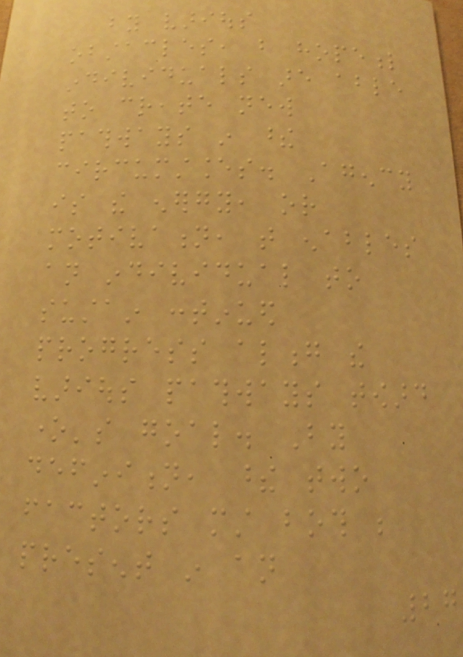by various
obstacles, but hopeful
individuals are able
to create new
pathways in these
circumstances. Agency
is the energy, or
motivation, that enables
an individual to
sustain continued
progress along the
various pathways toward
one's goal. By
definition, these two
factors must both be
present in an
27
